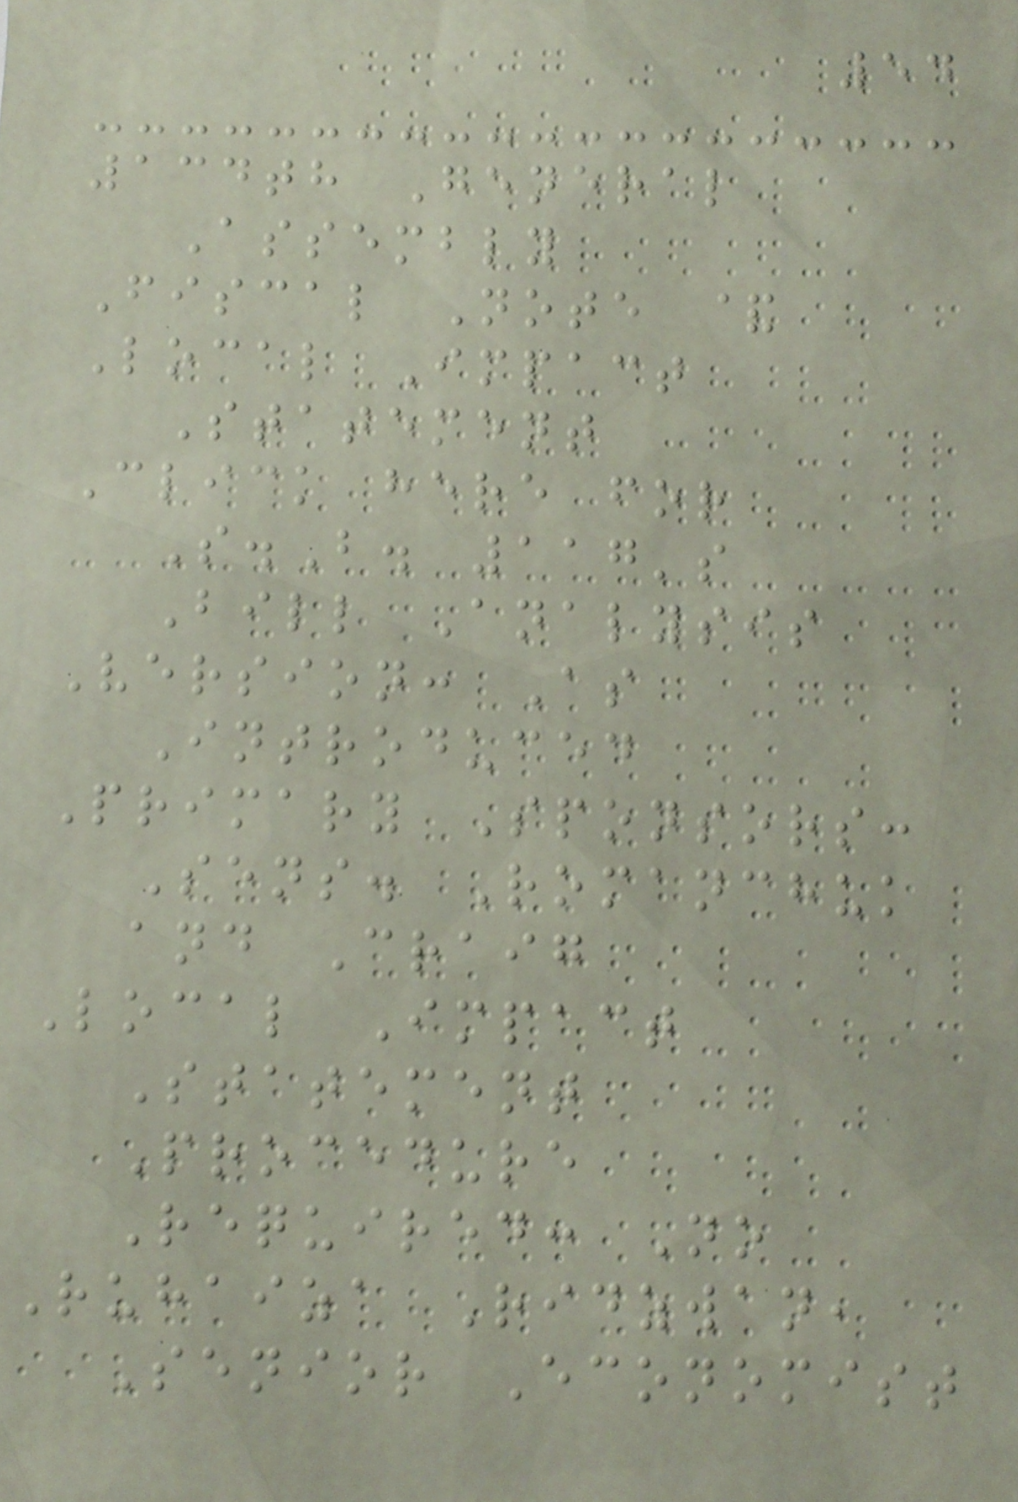54
134th General
Assembly
Fiscal Note &
Local Impact
Statement
Click here for
S.B. 117's
Bill Analysis
Version: As
Introduced
Primary Sponsors:
Sens. Romanchuk
and Craig
Local Impact
Statement
Procedure
Required: No
Ruhaiza Ridzwan,
Senior Economist
